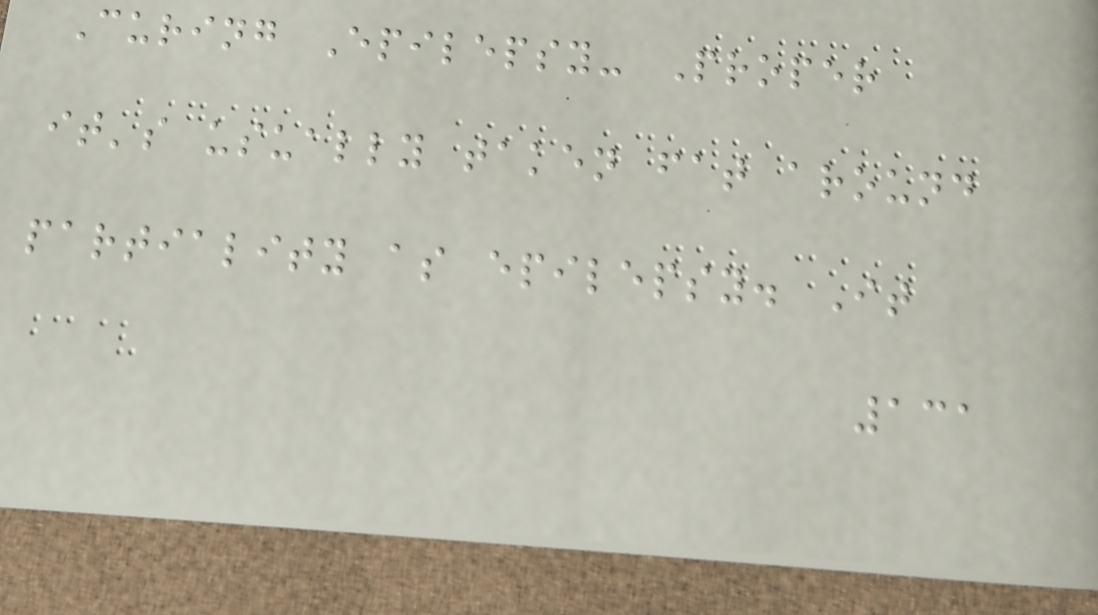Curing Epilepsy- Proper
it's usually taken fat around
partiality as epilepsy. It
131
